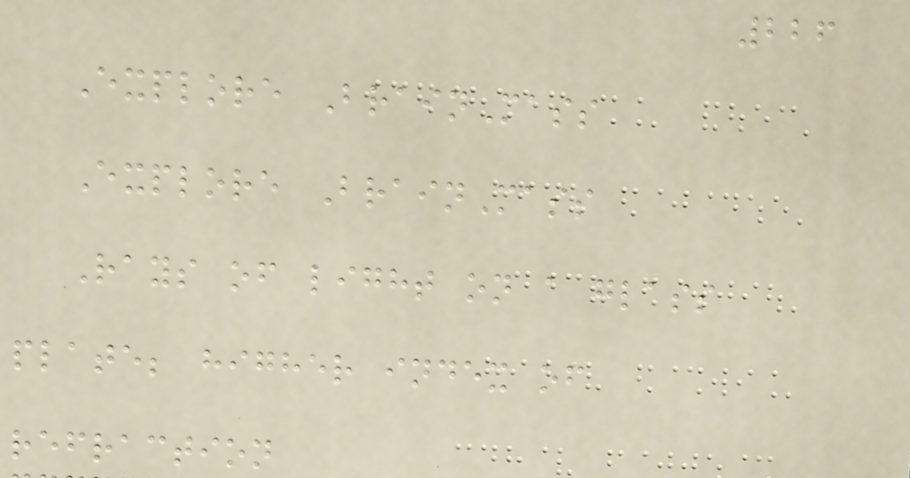226
Explore BrainMass
Explore BrainMass
Rays of light on a glass
plate; higher index of
refraction
